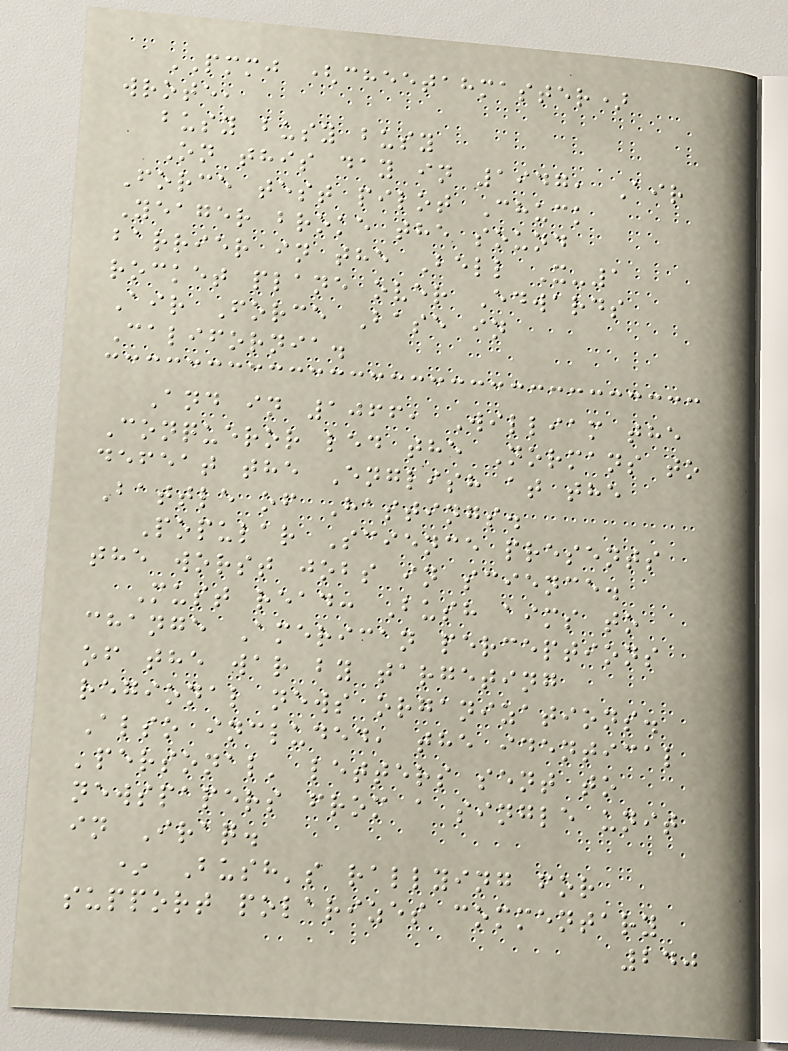PMMJ (cheetahmaster)
wrote,
busy busy busy
On this day in 1947, Air
Force test pilot Chuck
Yeager broke the sound
barrier in the Bell X-1
rocket plane over Edwards
Air Force Base in
California.
And in 1066, William the
Conqueror led the Normans to
defeat the English at the
Battle of Hastings.
Popular Science presents
the worst jobs in science.
Must read: Bush aims to
change American perceptions
of the war by targeting
regional news organizations.
Also included, the identical
'personal' letters sent to
newspapers from a single unit
in Iraq.
* Bush's rallying for
support polarizes commentary
240
